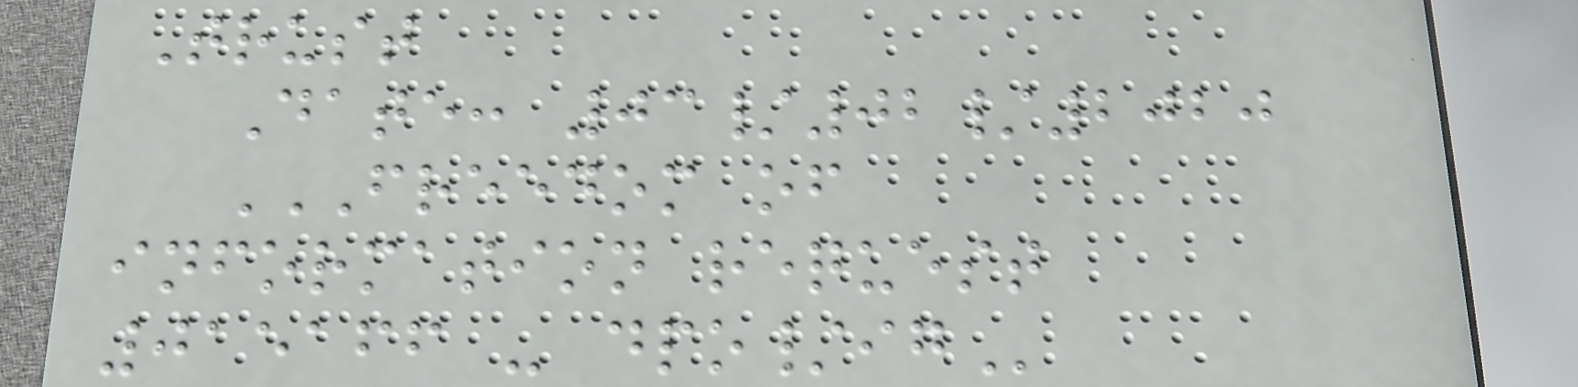Trust
Date: 03/02/2020
FREEDOM OF
INFORMATION REQUEST
015166 - DPO/IG
